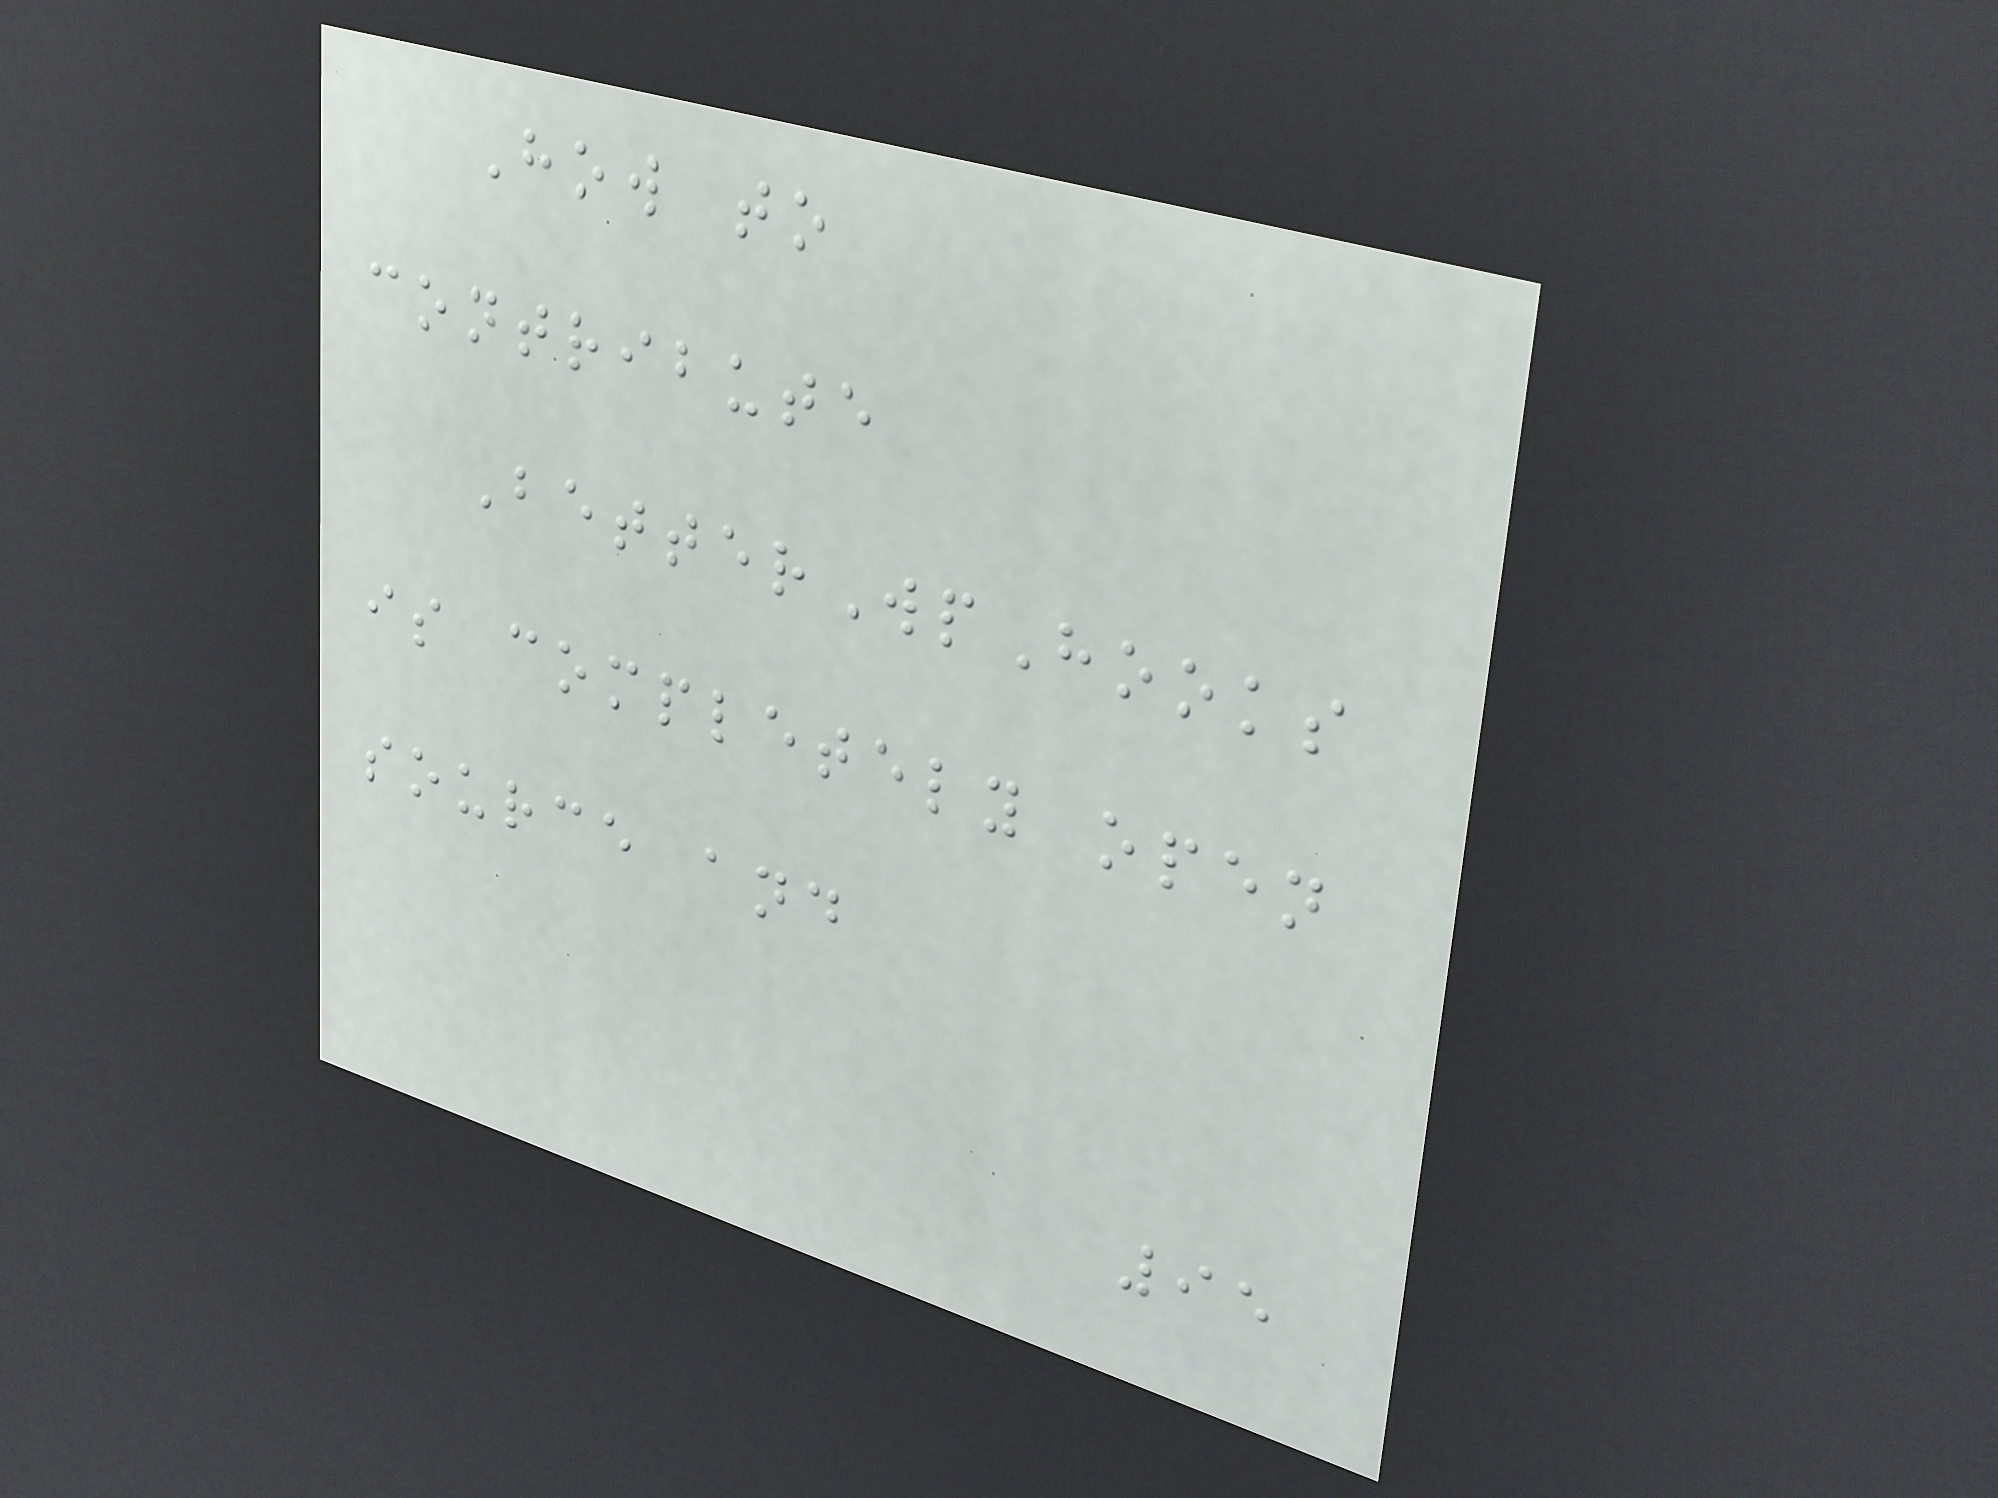How to
contribute
BetterWpHooks
is completely open
source and
95
